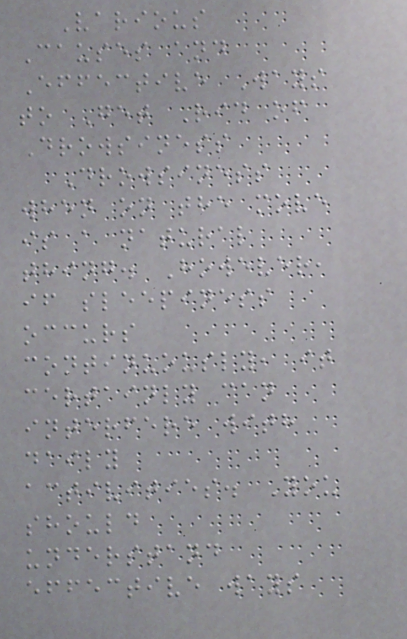Various
Causes and
Effective Ways
to Get Rid of
Drowsiness
Drowsiness
when on the move
is a natural
thing. However,
if sleepiness
occurs
continuously, it
certainly can
interfere with
daily
activities. You
should
understand
effective ways
